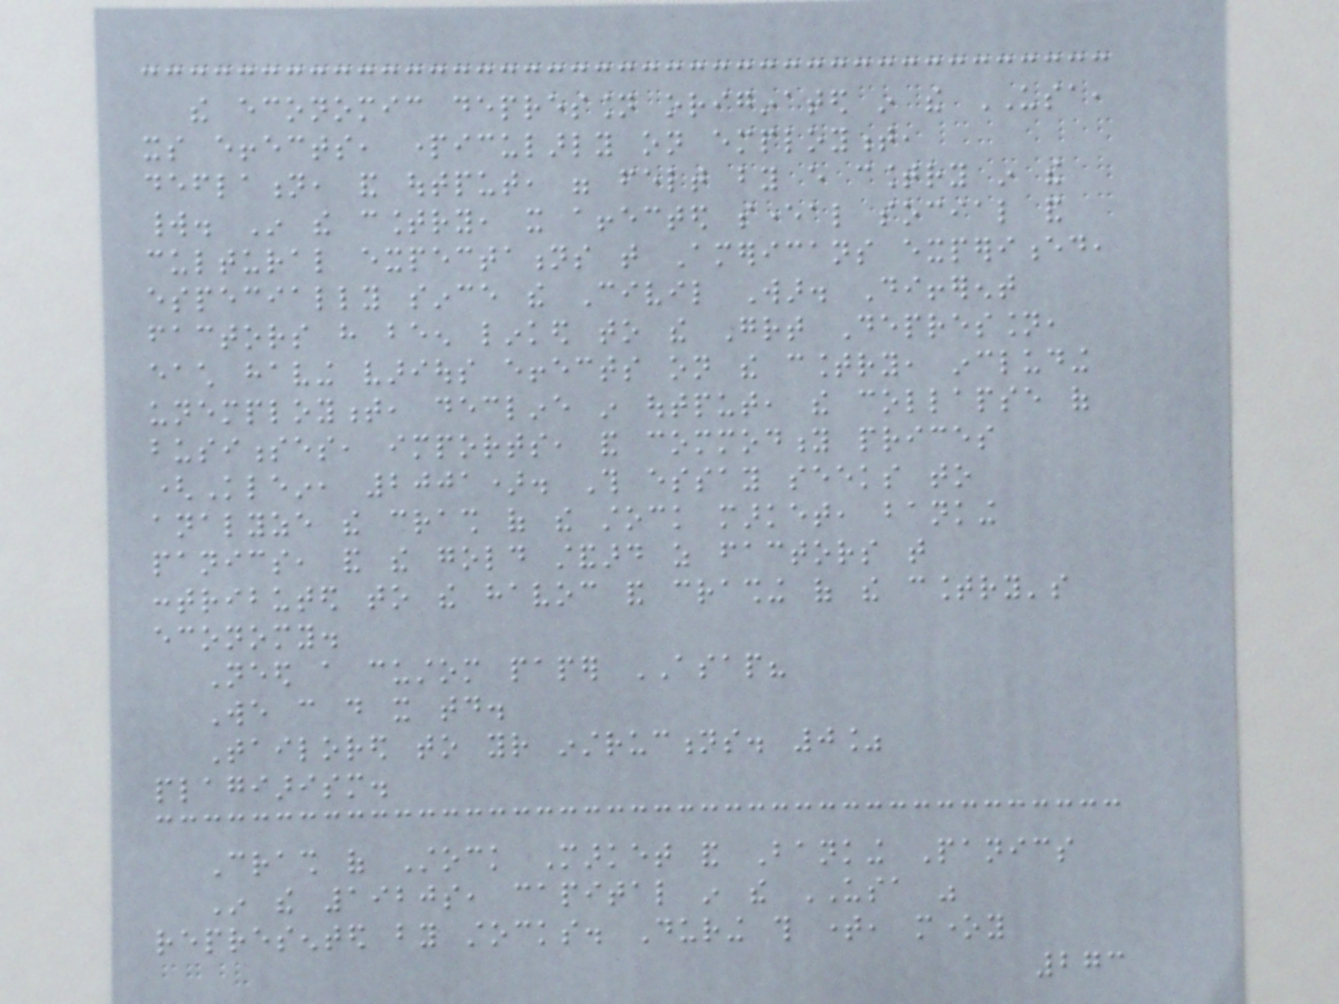the economic depression originated in the USA,
its effects, particularly on employment,
deflation, and output, were felt by every country in the
world. In the country, it affected several social and
cultural expectations that Americans experienced,
especially since the Civil War. Different
factors have been linked to the Great Depression,
each having various effects on the country, including
unemployment, decline in output, the collapse of
businesses, imports, and commodity prices
(Klein, 2001). This essay seeks to
analyze the crash of the stock market, banking
panics, and the gold standard as factors that
contributed to the havoc and crashing of the country's
economy.
Need a custom paper ASAP?
We can do it today.
Tailored to your instructions. 0%
plagiarism.
Crash of Stock Market and Banking Panics
In the 1920s, capital in the USA was
represented by stocks. During this time, money
273
